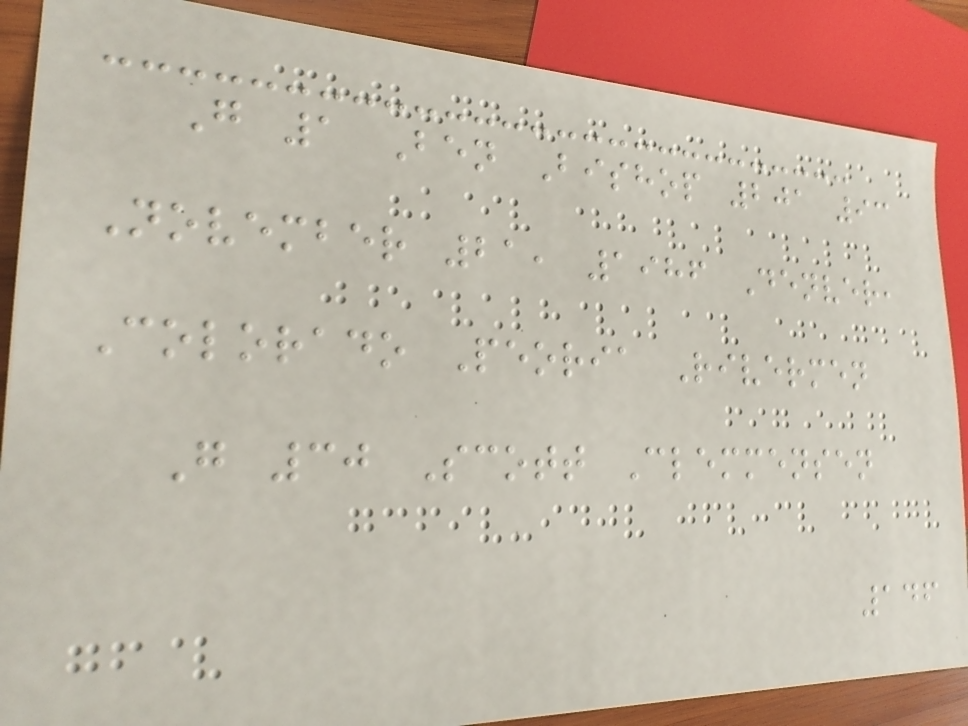G 1 Ben Bishop 201 93
November 21, 1986 Denver,
Colorado Peoria Rivermen
G 30 Scott Clemmensen
146
